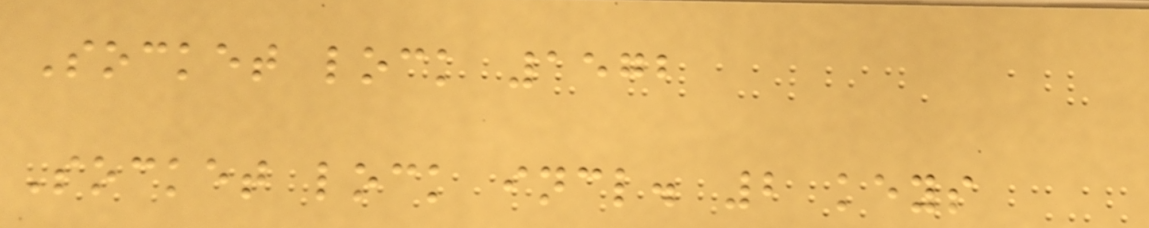Socket lock 1572
Socket lock incl. 2 keys
